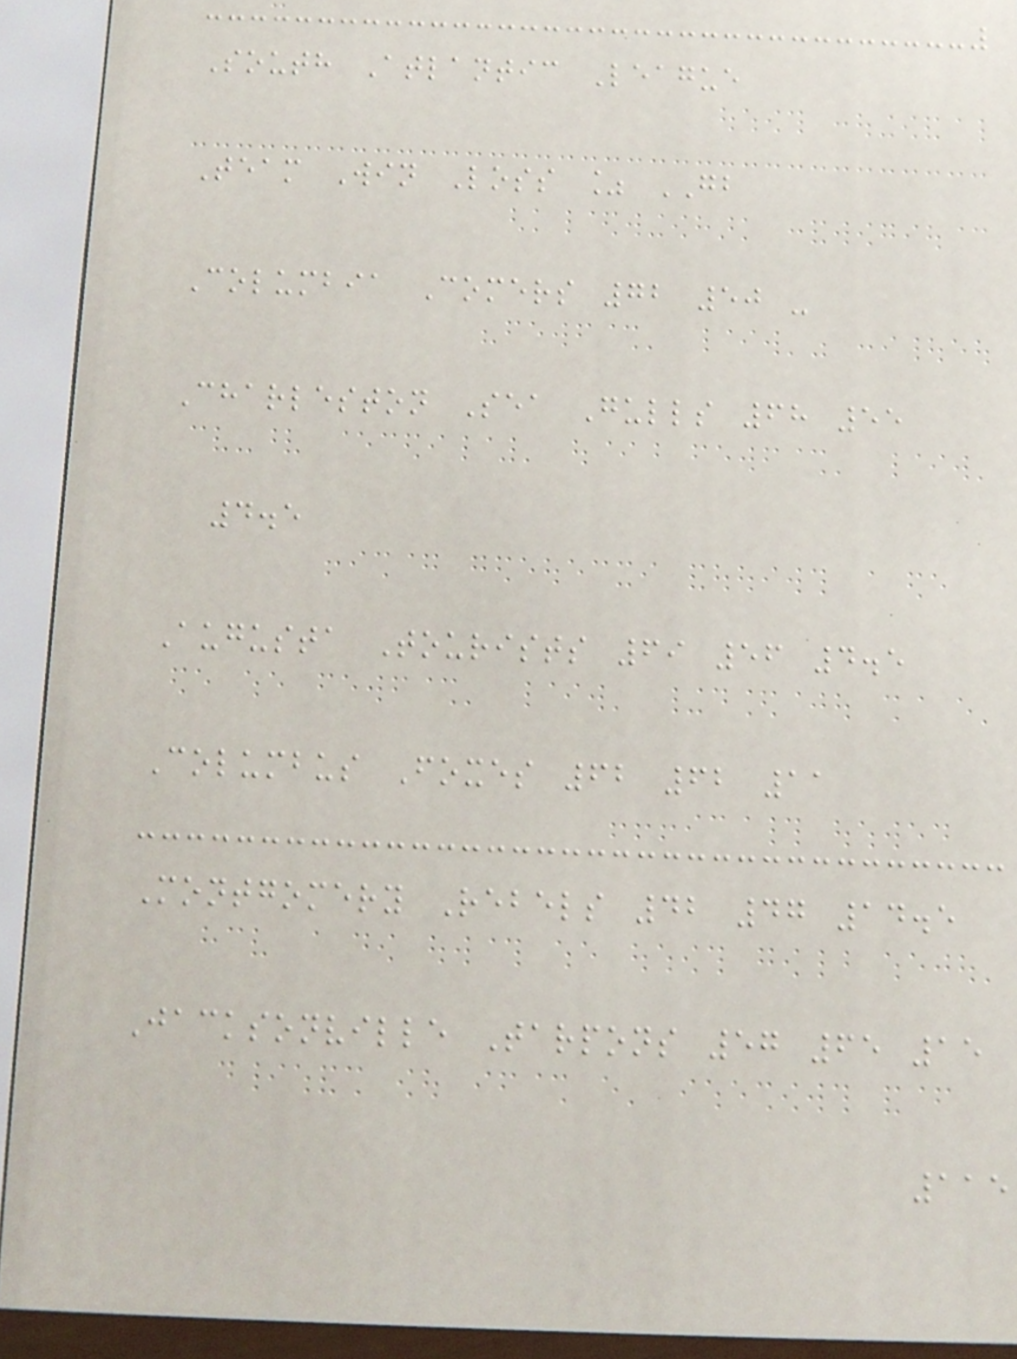South Atlantic League
Team Win Loss % GB
Columbia Comers 72 50 -
Charleston Sea Gulls 68 55
4.5
Augusta Tourists 69 56 4.5
Columbus Foxes 62 62 11
Montgomery Rebels 42 47 14.5
Jacksonville Tarpons 57 65 15
115
